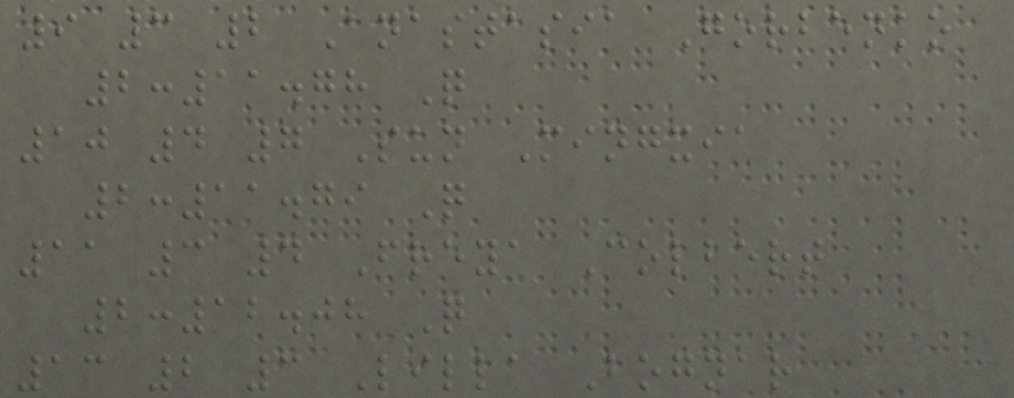9 3 2 Anastasia Gorbenko
2:11.78 Q
10 4 7 Sun Mingxia
2:11.79 Q
11 3 4 Freya Colbert
2:12.08 Q
13 2 3 Lilla Bognar
